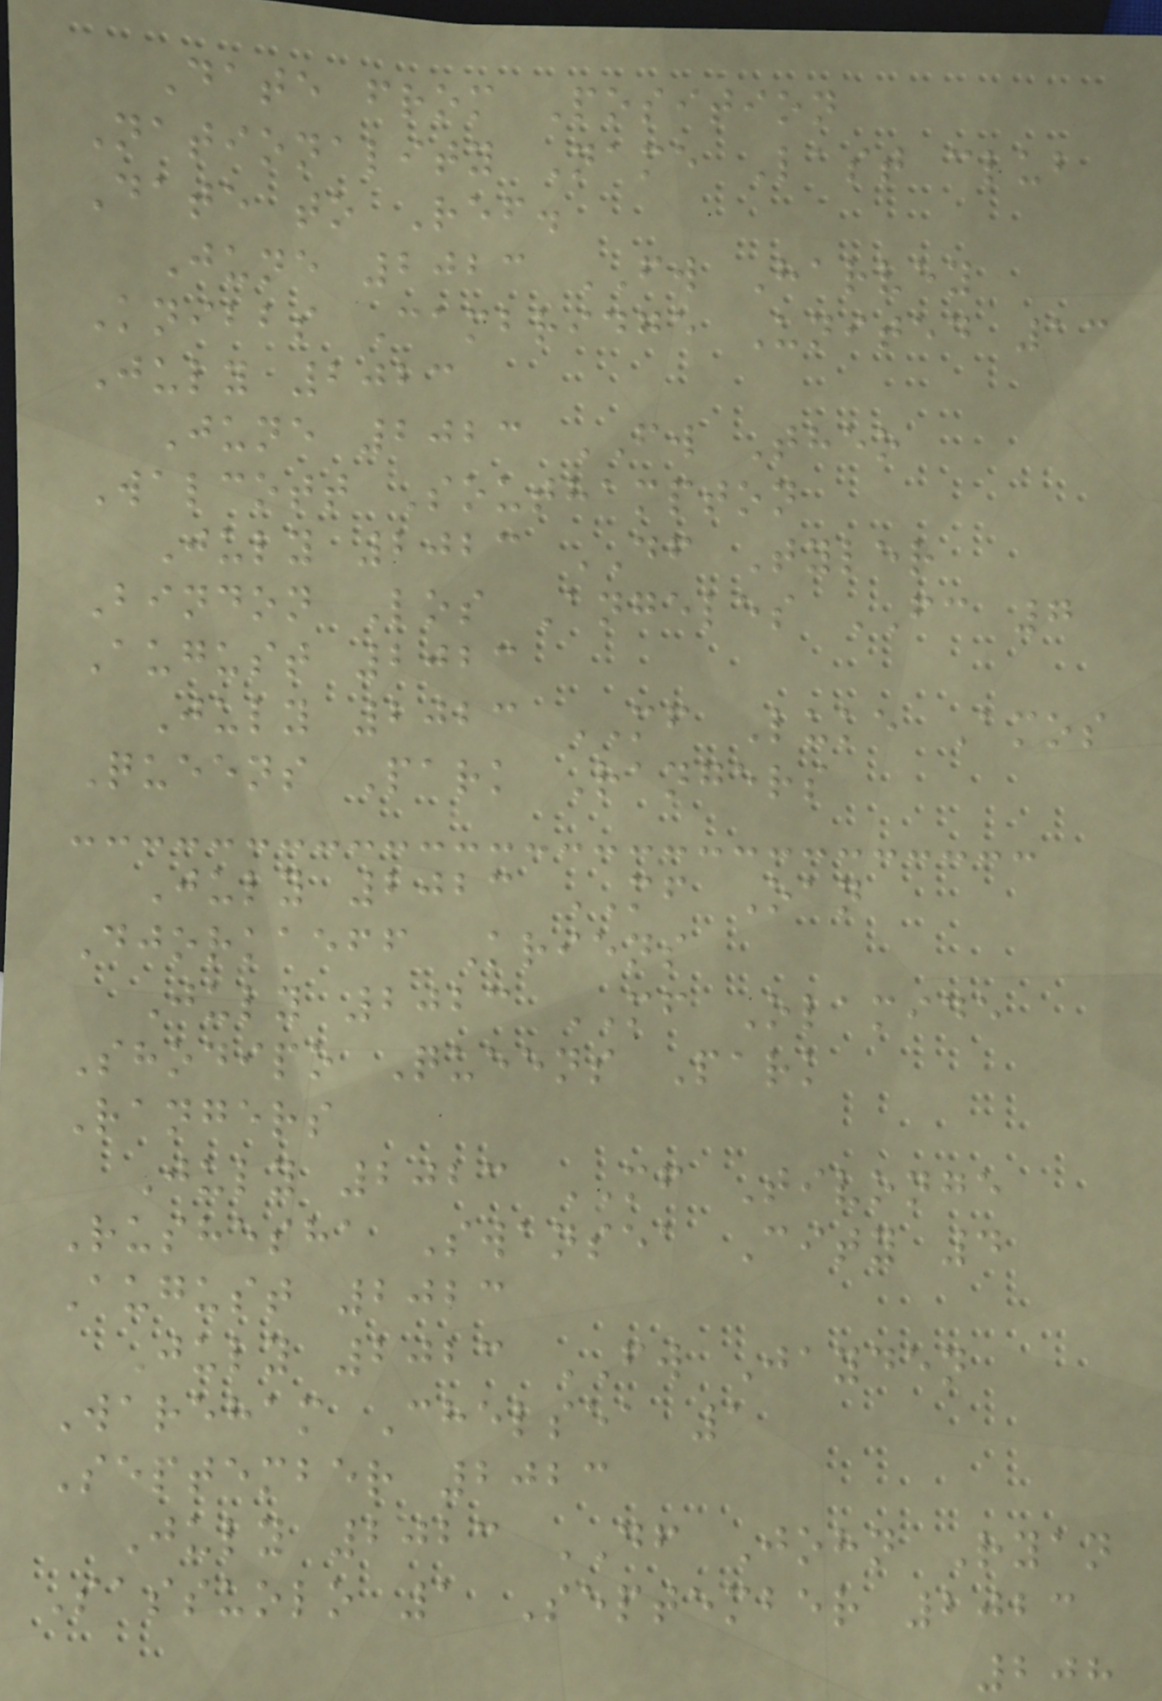Date from Position
Nationality Name Last club
Date to Ref.
June 2023 FW Harvey
Knibbs Cambridge United 13
July 2023
June 2023 FW Theo
Walcott Southampton
July 2023 DF Tyler
Bindon Los Angeles FC 7
August 2023
July 2023 MF Luke Amos
Queens Park Rangers
July 2023 MF Oan
Djorkaeff Kriens
July 2023 MF Olamide
Shodipo Queens Park
Rangers
July 2023 MF Tivonge
Rushesha Swansea City 4
August 2023
July 2023 FW Jayden
Wareham Chelsea 1
September 2023
July 2023 DF John Ryan
Sassuolo 1 September 2023
208
